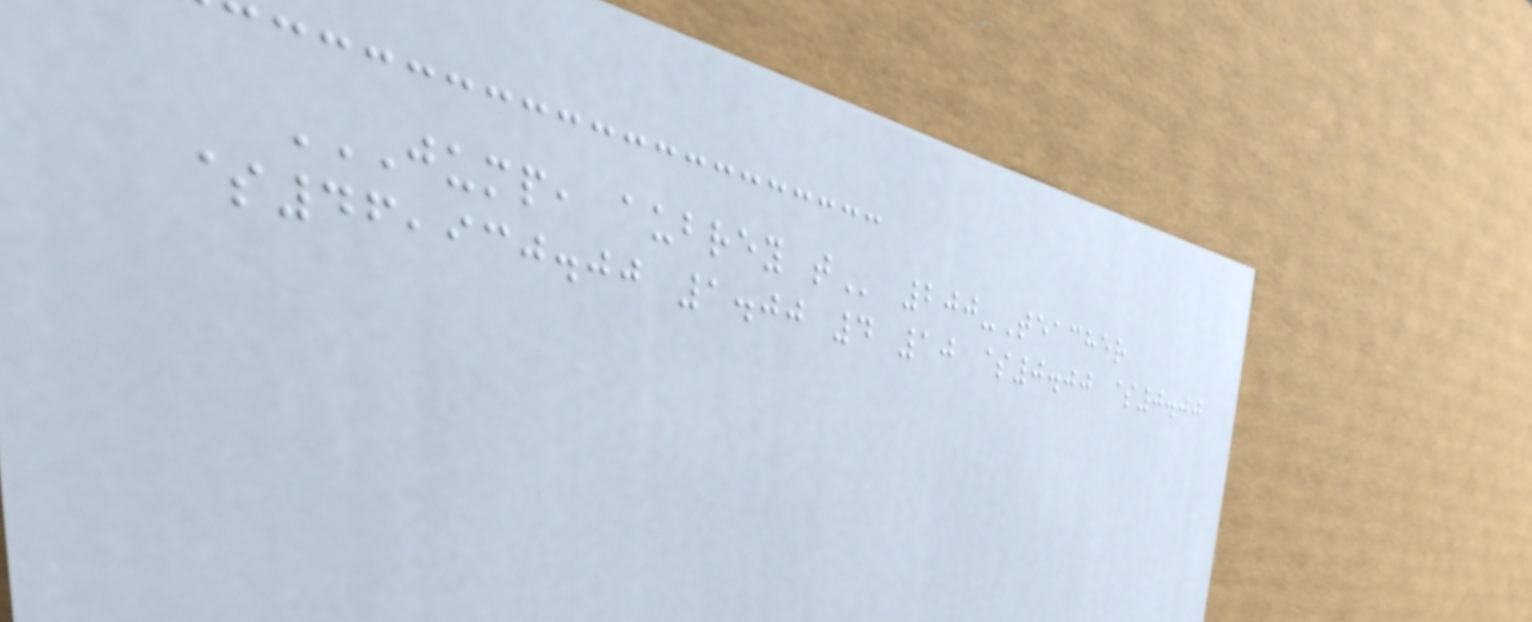JUMP, AUBREY T 200-Teacher
$46,930.00 1.00 4 10 $0.00 $0.00
